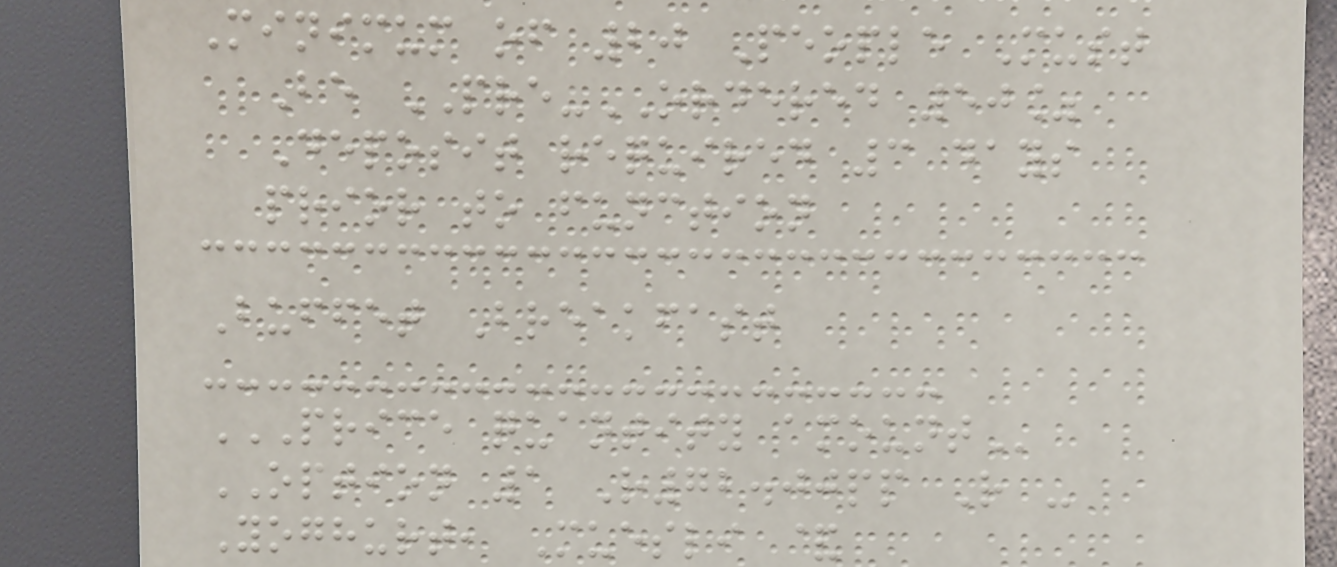Minimum of 20 People Must
Be PRE-ORDERED 50%
Deposit required 3 days
prior to function
Buffet Breakfast
PRICE QUANTITY AMOUNT
OPTION 1 R72.00pp R -
Yoghurt, Muesli &
